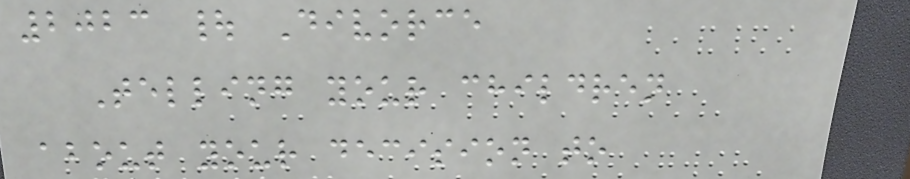2023 | Divorce
Telling your children
about your decision to
